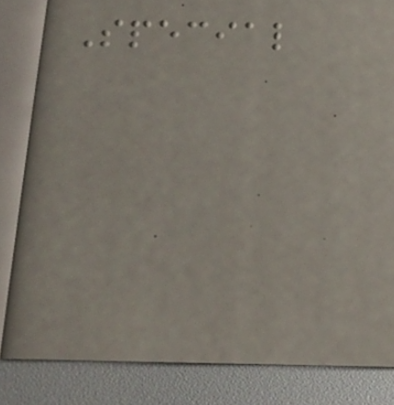Special
